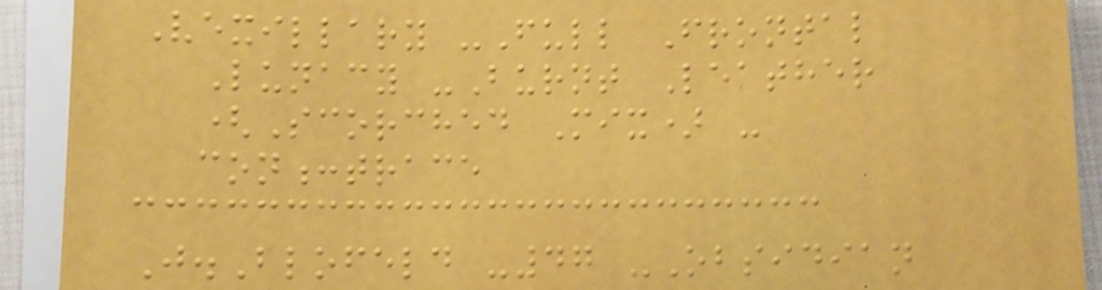Vexillary -Full Frontal
Lunacy -Burnt Leather
(Scorched Mix) -
con:trace
J.Blofeld -47 -Obsidian
